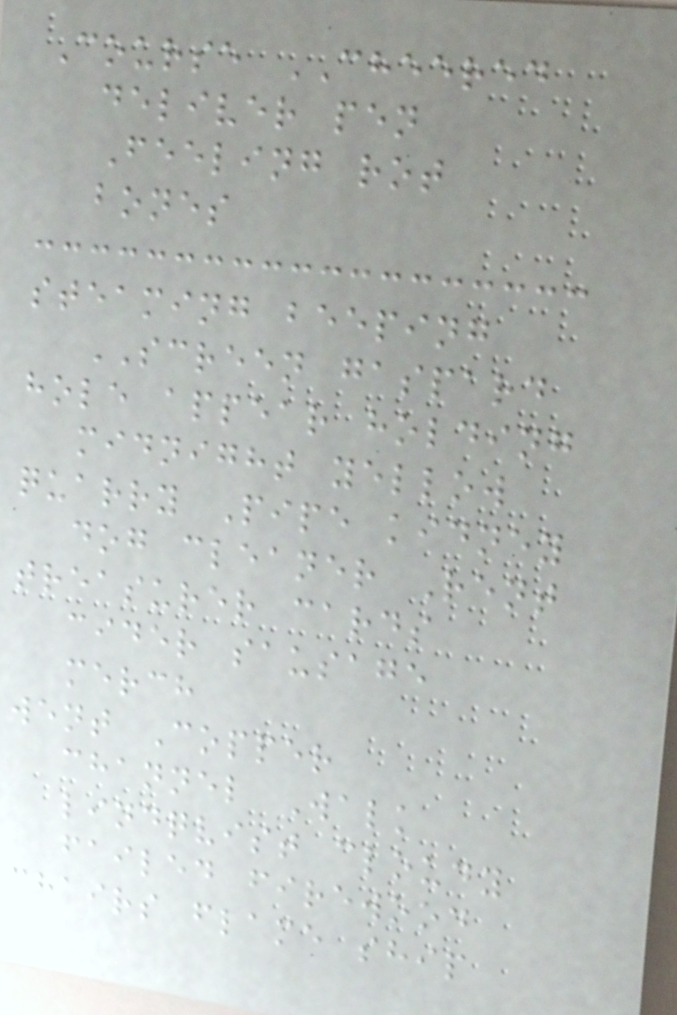Course CHEERED
deliver pen
Feeling rot
bones
steaming beeping
SCREEN gaspard
hole appear holding
midnight yellow
quarry Pipe kidney
dog cleaner Rent
treasurer cards
cider sausage
merch
went Copper
channel Walk
lindqvist cloudy
failed firewood
chairs flame ship
